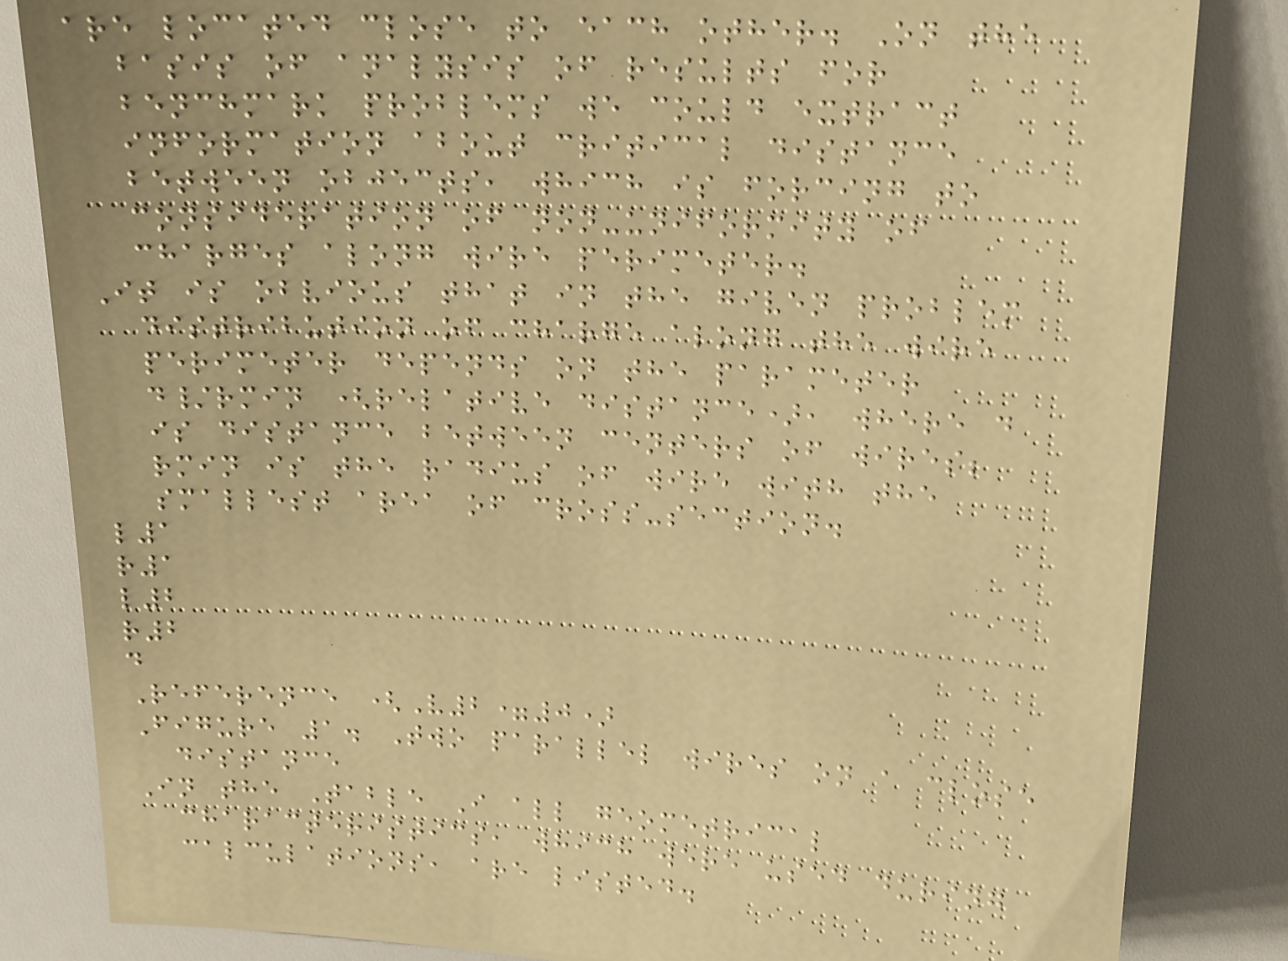are located close to each other. On the
basis of analysis of results for
benchmark problems we could extract
information about critical distance
between objects, which is forcing to
consideration of non-uniformity of
charges along wire perimeter.
It is obvious that in the given problem
distribution of charge along the wire
perimeter depends on the parameter
d/rmin (relative distance), where d
is distance between centers of wires;
rmin is the radius of wire with the
smallest area of cross-section.
l1
r1
l2
r2
d
Reference (V2=0)
Figure 1. Two parallel wires on a close
distance
In the Table I all geometrical
characteristics, which were used during
calculations, are listed.
